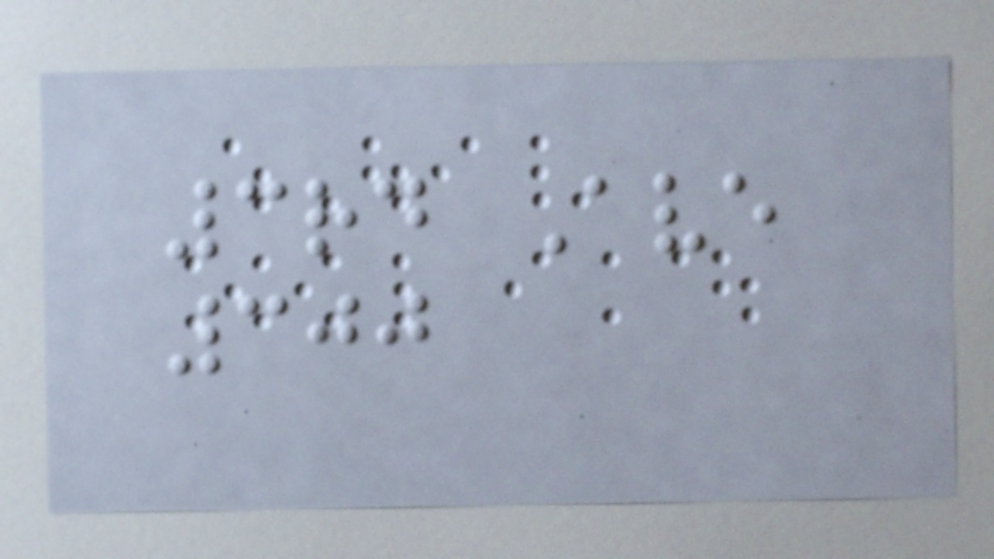3rd Ave
300
